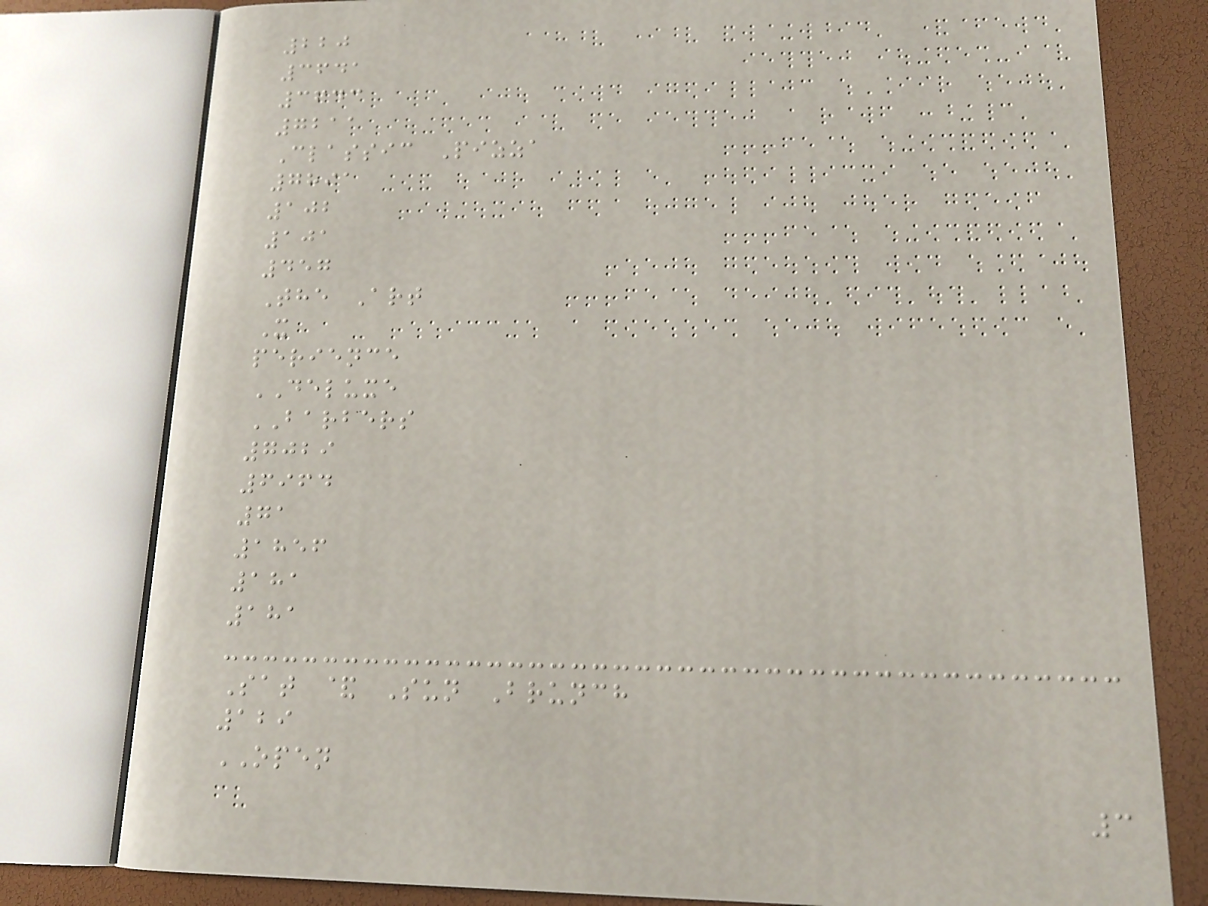220
3641
3643
7211
Classic Pizza
7891
102
101
457
The Art
X
perience
DELUXE
BARBERS
7029
6964
71
1856
181
181
Sat & Sun Brunch
129
OPEN
3
